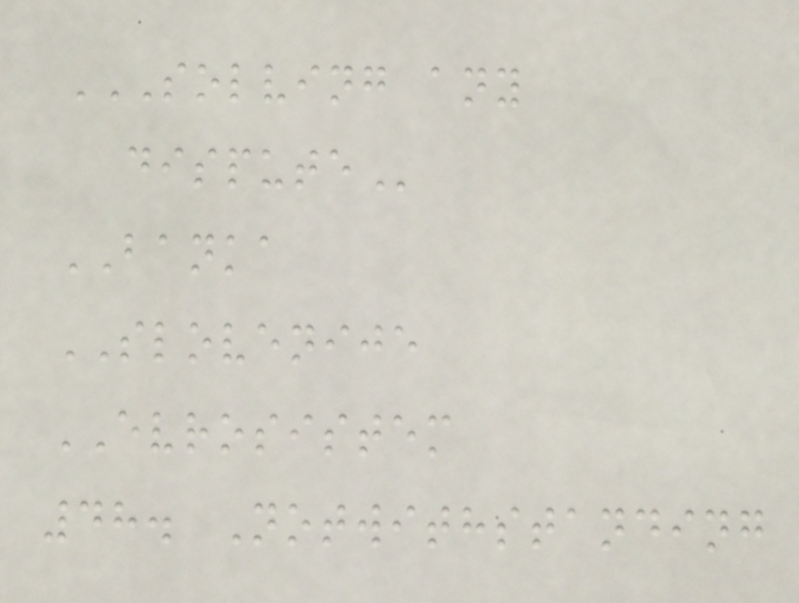SOLVING ANY
DISPUTE
BANKA
SLOVENIJE
EVROSISTEM
48. Notwithstanding
